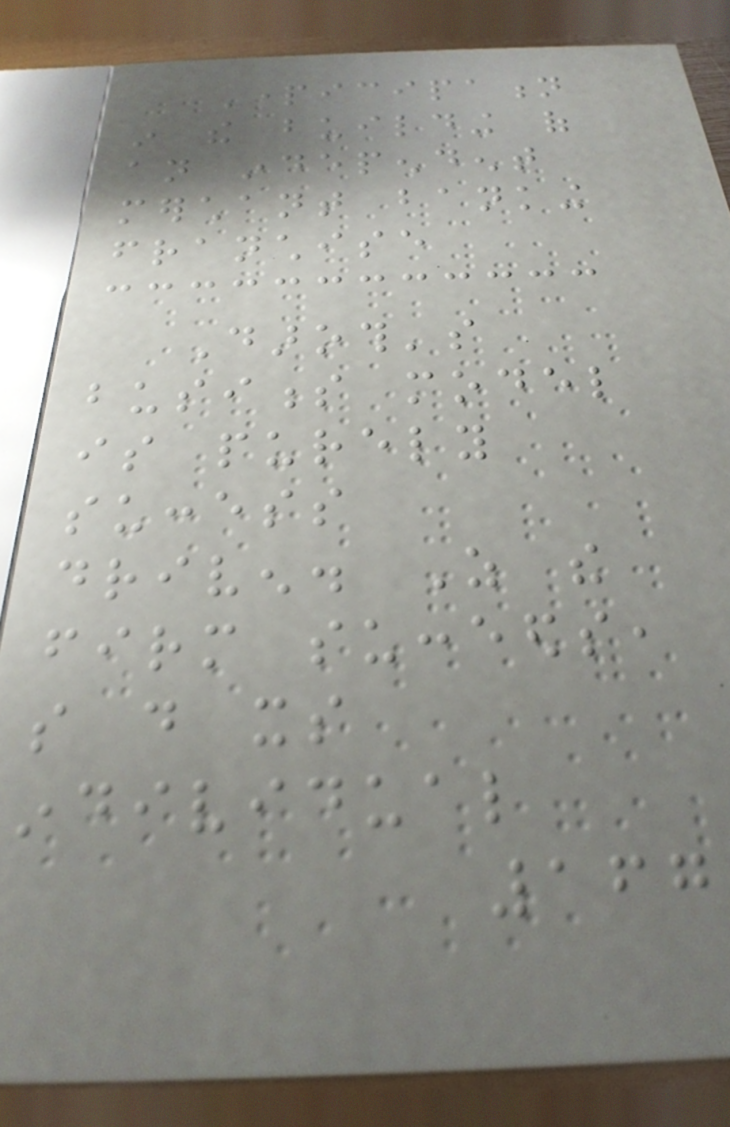Participation
in the building of
an independent
merchant banking
franchise
Daroth's
business model
is purely
success
driven. As the
firm succeeds,
so do its
individual
167
